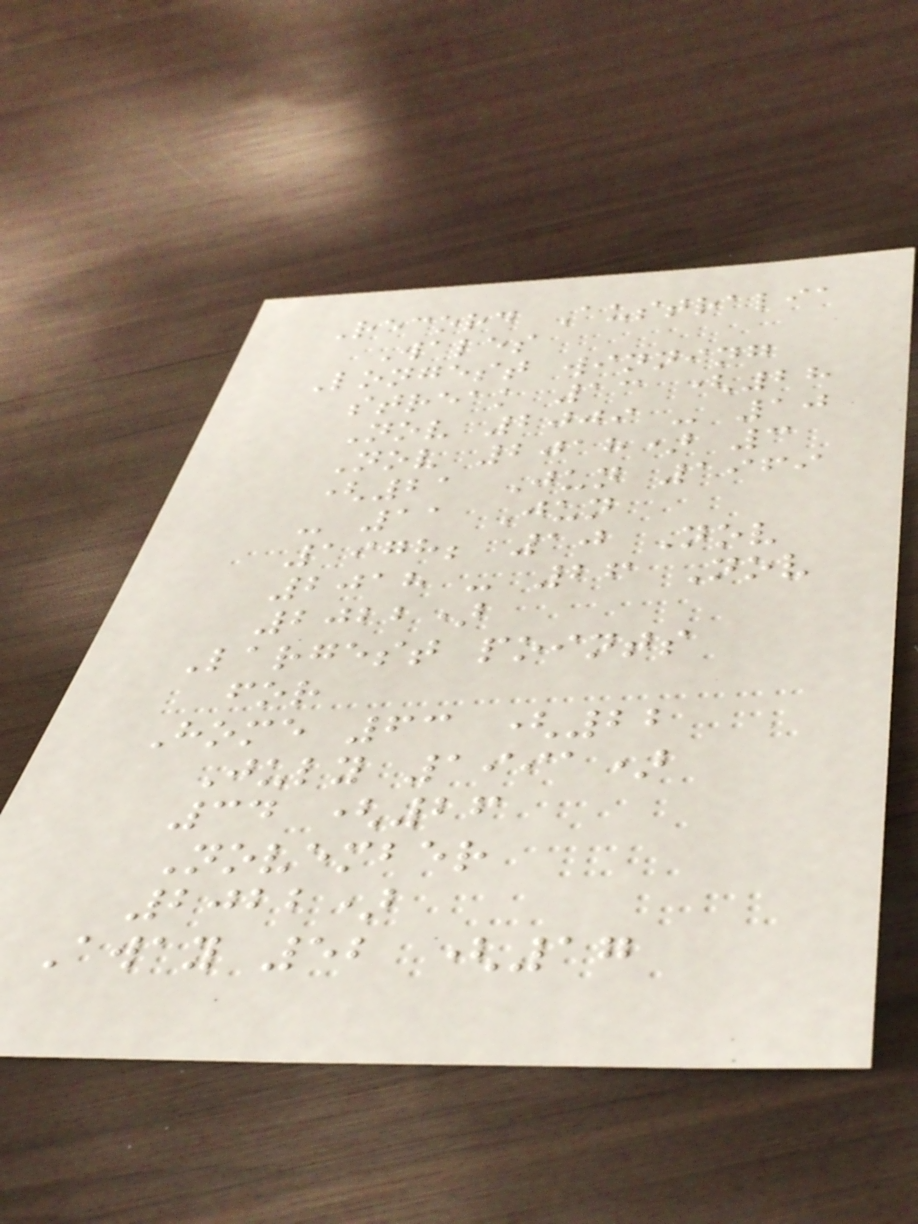Record Australia
Wales
Longest winning
streak 13 (28
Nov 2009 - 10
Nov 2018) 3
(21 Jun 1969
- 11 Jun
1978; 10 Nov
2018 - 26 Nov
2022)
Largest points
for
Home 63 (22
July 1991)
34 (26
November
2022)
Away 52 (17
